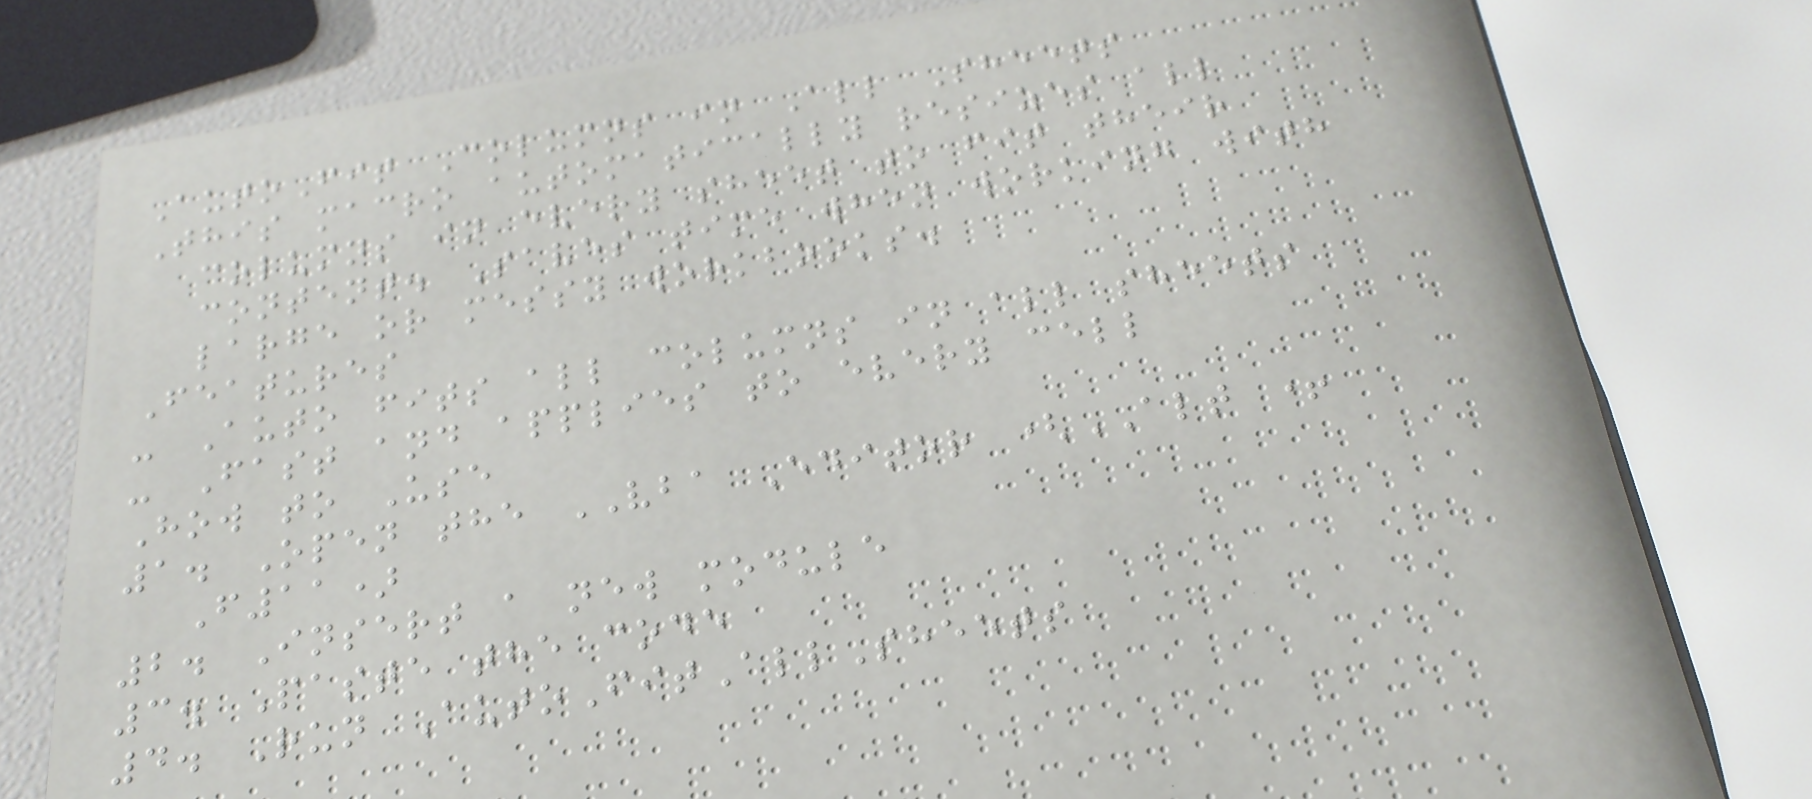AutoFit Columns in All Sheets
This macro automatically resizes all
columns in every sheet to fit their
content. Saves time when working with
large or messy workbooks.
Features
- Auto fits all columns in all sheets
- Fast and applies to every cell
How to Use
1. Open the VBA Editor (ALT +
F11)
2. Insert a new module
3. Paste the code
4. Run AutoFitAllSheets
